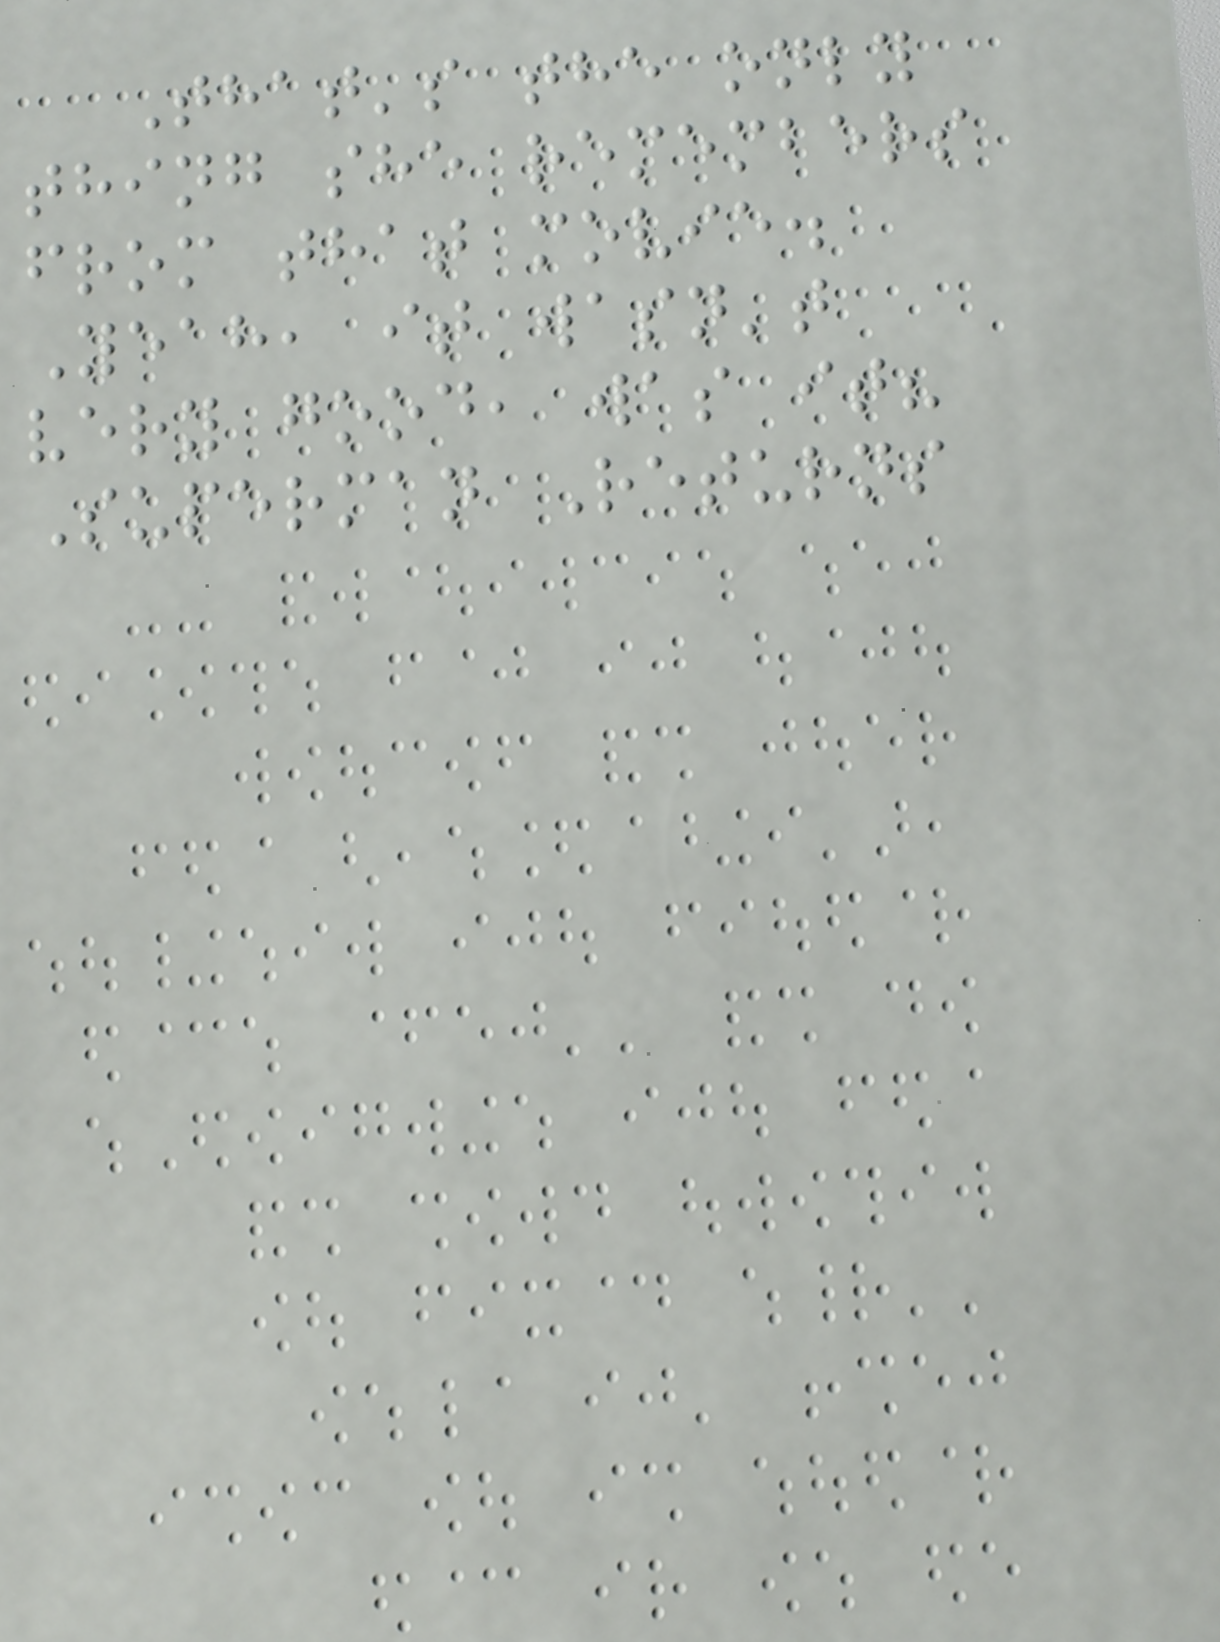That's the only
thing she remembers
from that movie.
Yeah, it wasn't
very good, was it?
Superman Returns
